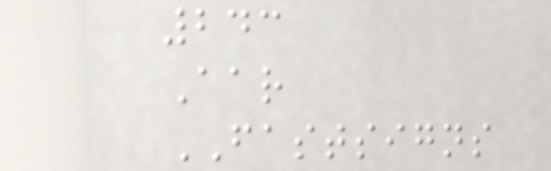243
Aar
FASTSIGNS
